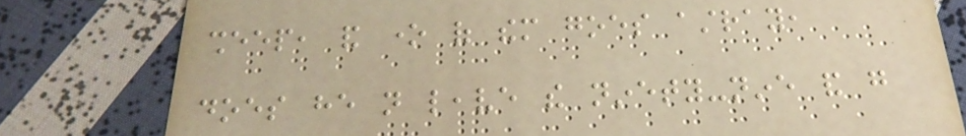sheep, and one of them goes astray,
does he not leave the ninety-nine and go
